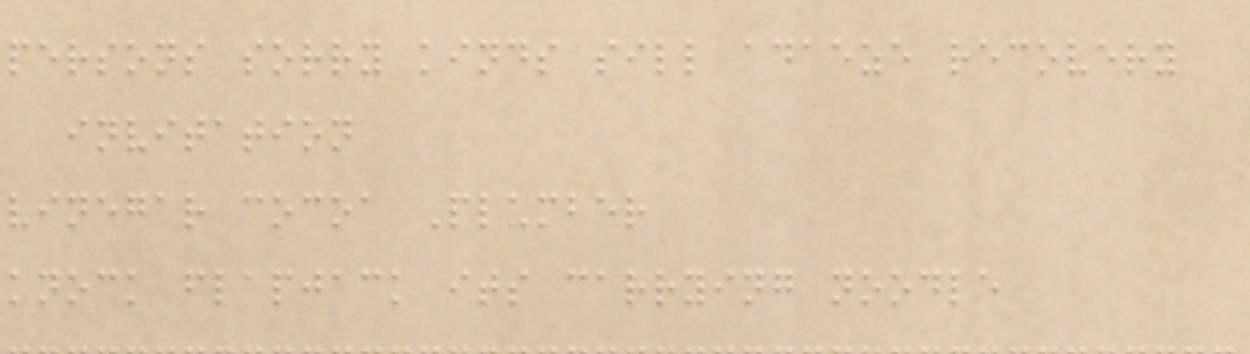persons sorry kinds sill adaeze recovery
invitation
vinegar cocoa Plumber
knock flapjack its carrying noodle
